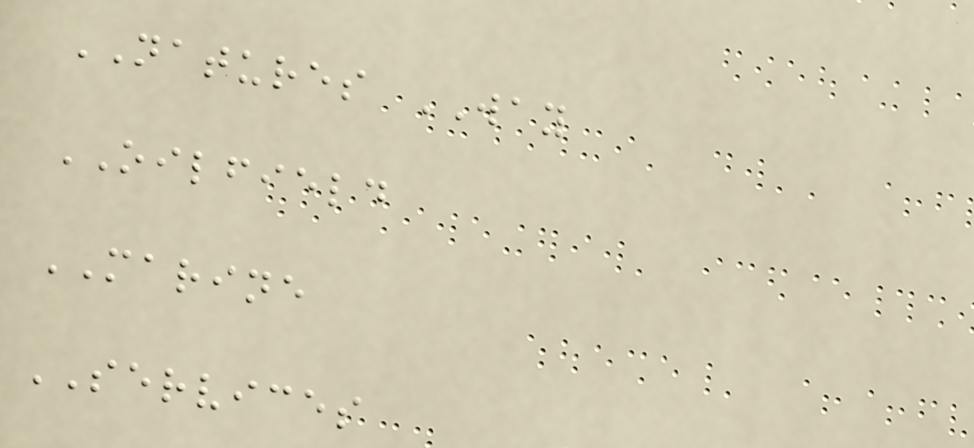NATURES WAY
OILFIELD
MARINE
SERVICES
